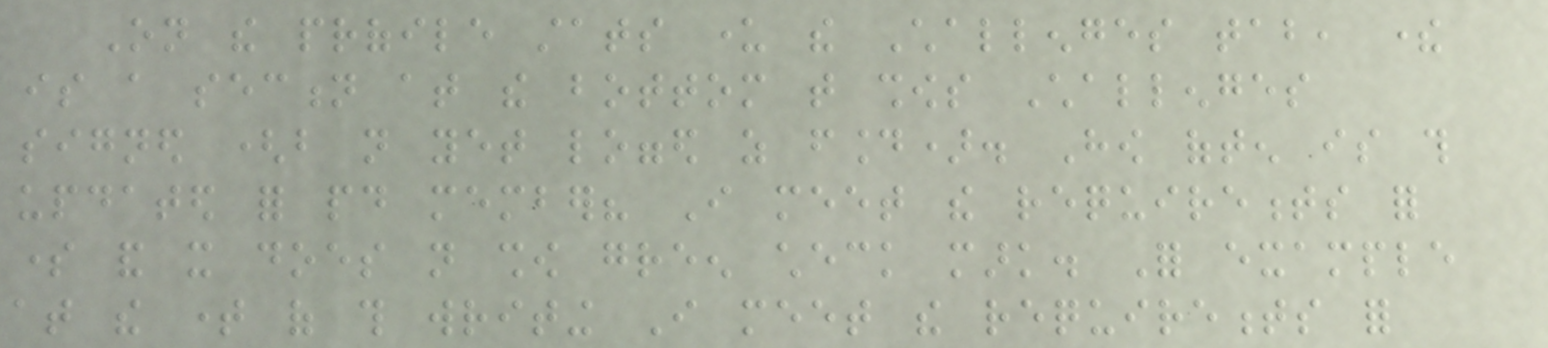On the profile stats under the Challenges tab, there
is a section at the bottom that shows Challenges
signed (but not yet logged as found). How often is this
updated for paid member? I meet the requirements for
some and it does not show green check mark. For example
at the time of this writing I meet the requirements for
